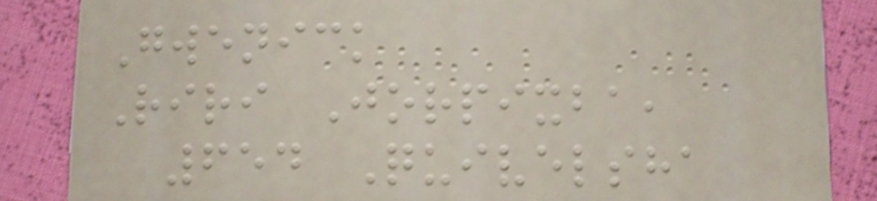Gwenick
Riri Jorpixba,
654 Quivelsha
